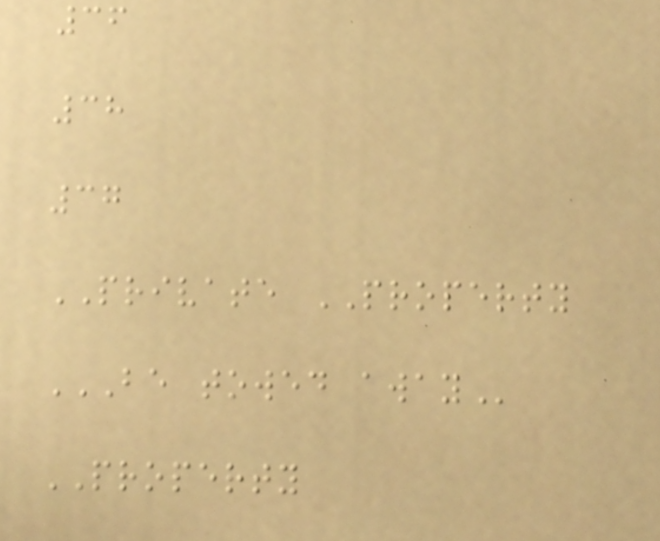36
38
37
PRIVATE PROPERTY
BE TOWED AWAY
PROPERTY
